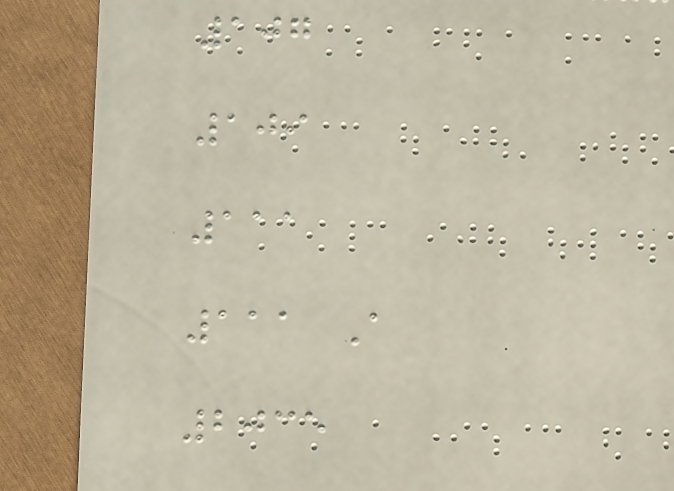107
109
111
111 A
2035
